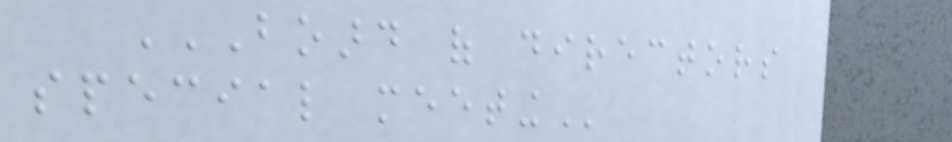BOARD OF DIRECTORS
SPECIAL MEETING
